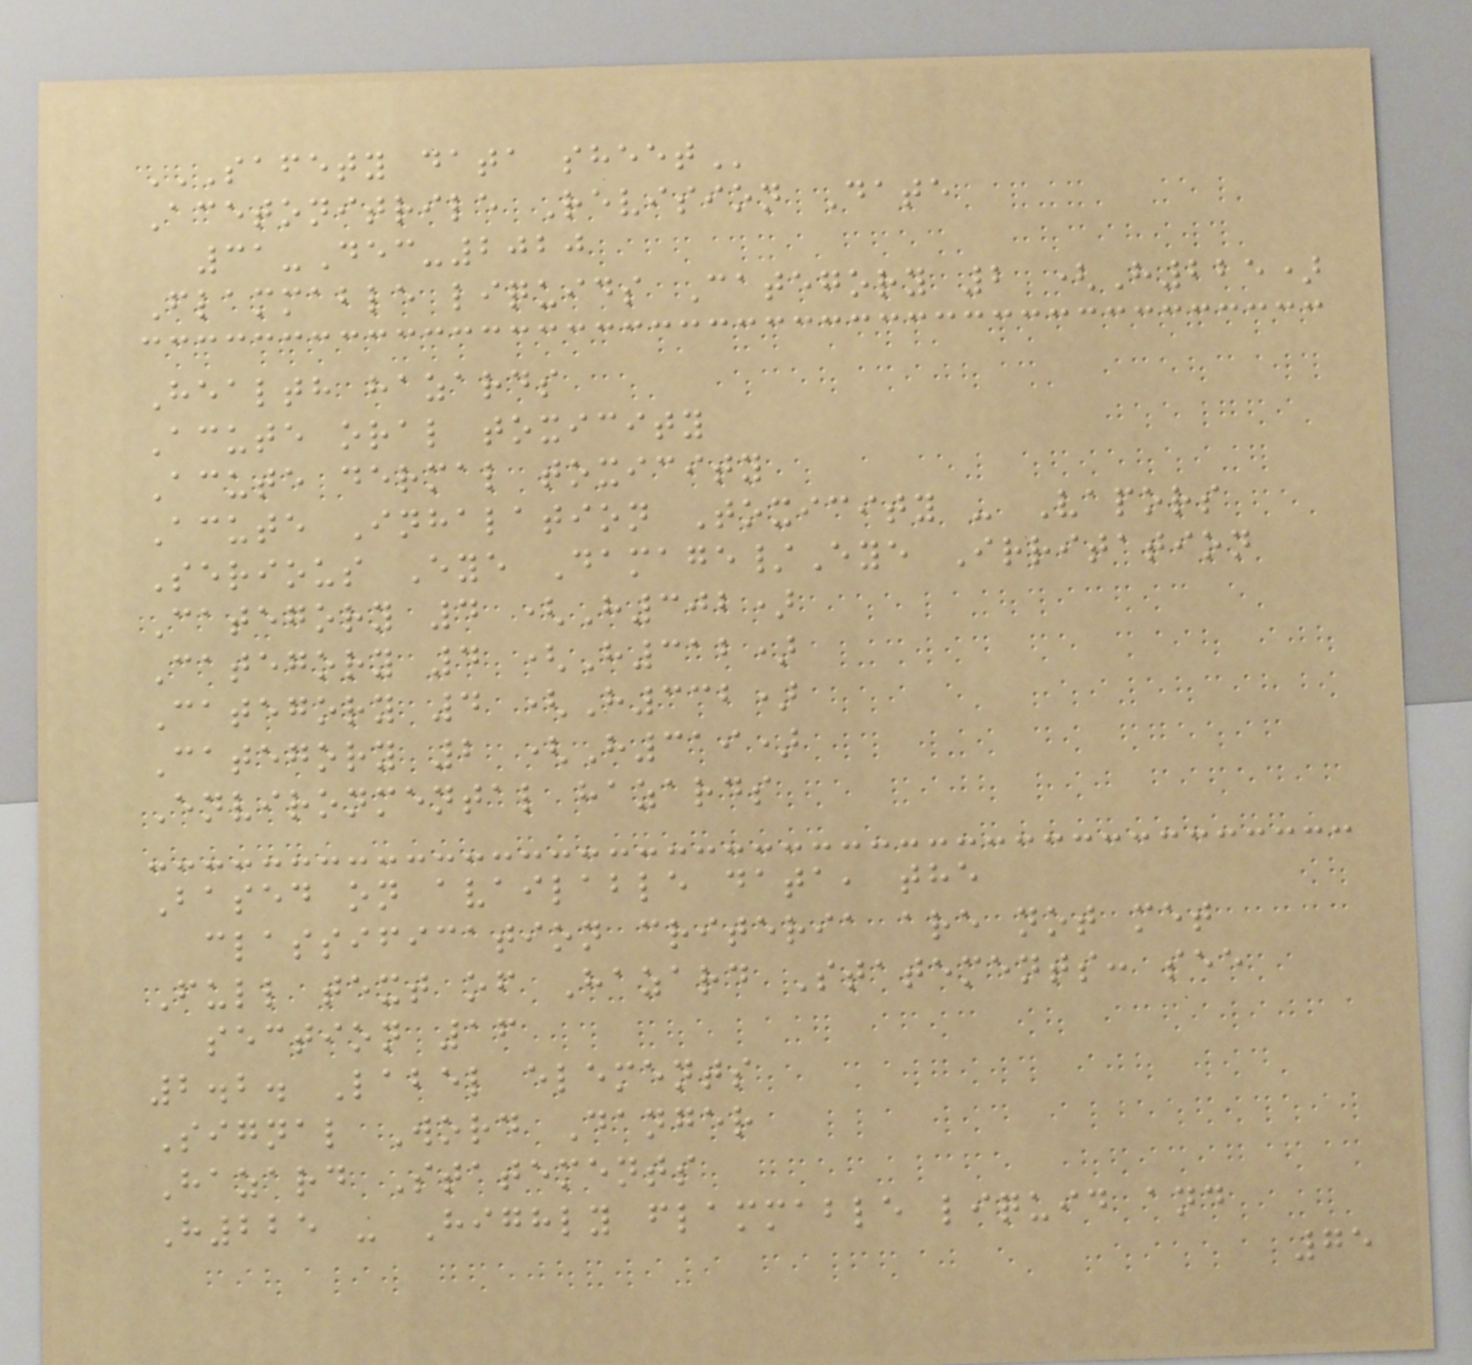SAFETY DATA SHEET
Acetonitrile Revision Date
31-Dec-2020
Flammable liquids Category 2 (H225)
Health hazards
Acute oral toxicity
Acute dermal toxicity
Acute Inhalation Toxicity - Vapors
Serious Eye Damage/Eye Irritation
Category 4 (H302)
Category 4 (H312)
Category 4 (H332)
Category 2 (H319)
Environmental hazards
Based on available data, the
classification criteria are not met
Full text of Hazard Statements: see
section 16
2.2. Label elements
Signal Word Danger
Hazard Statements
H225 - Highly flammable liquid and
75
